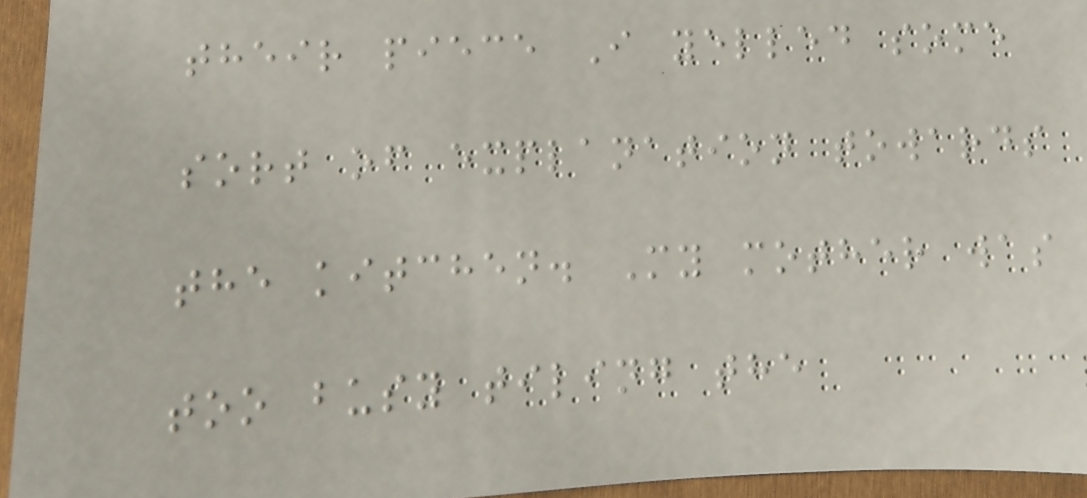their piece I yelled some
sort of explanation towards
the kitchen. My mother was
too busy tiling the
